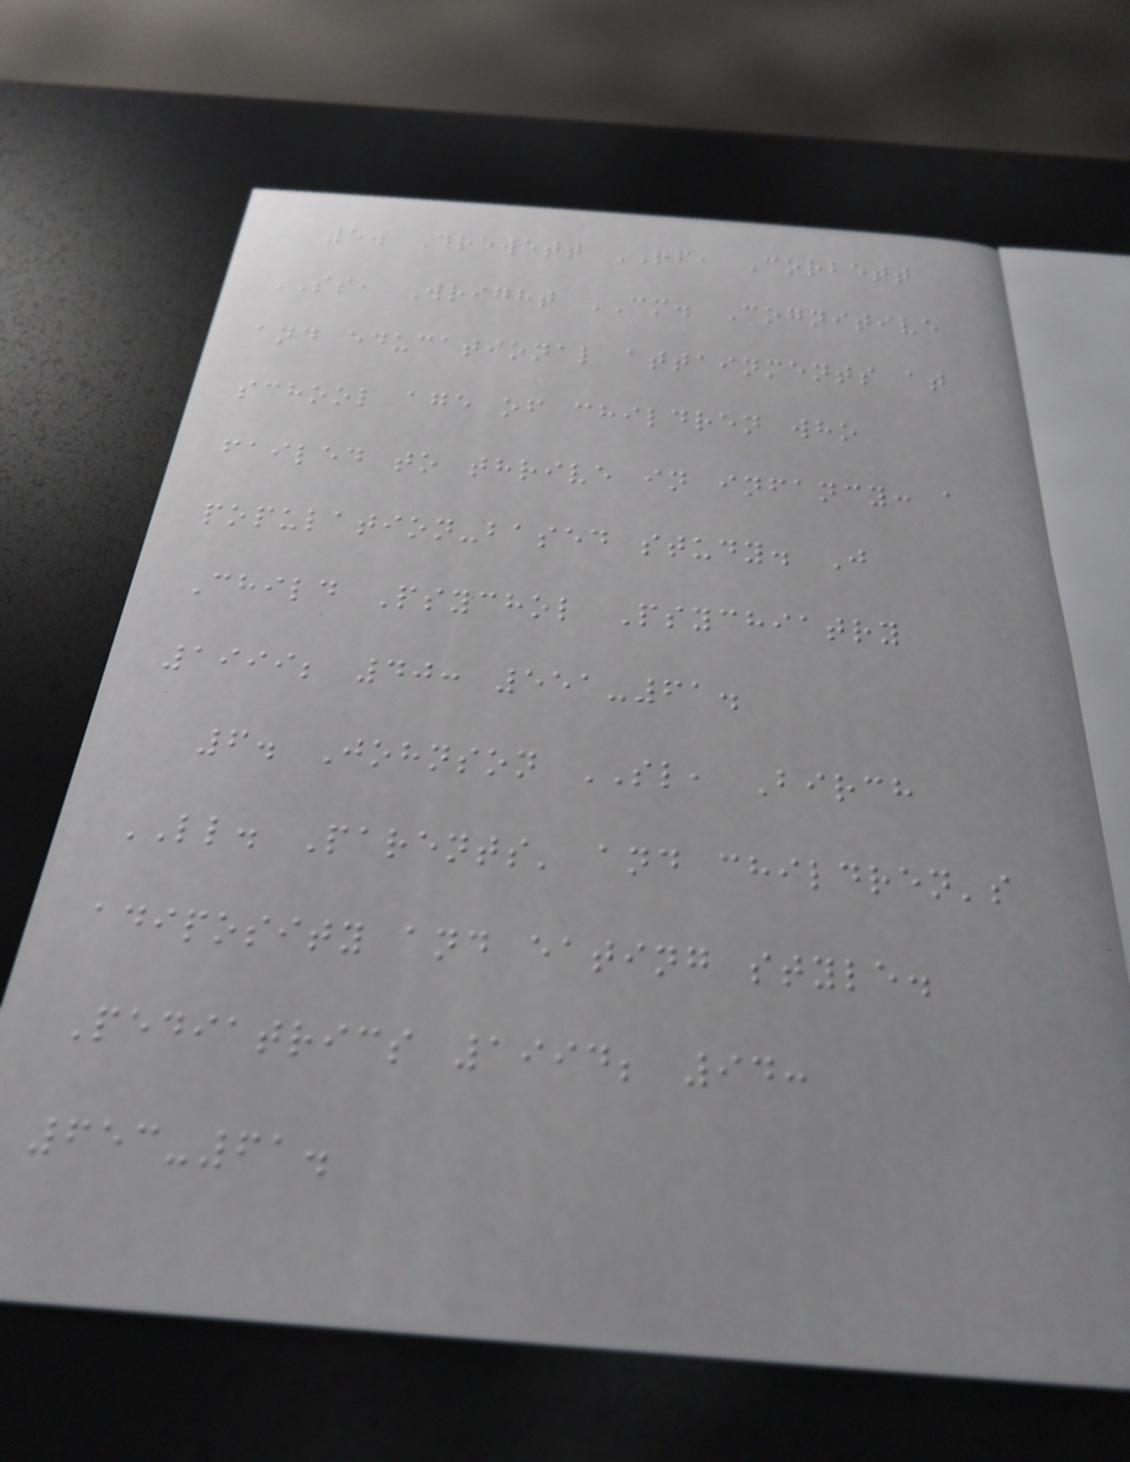5. Drewett RF, Corbett
SS, Wright CM. Cognitive
and educational attainments at
school age of children who
failed to thrive in infancy: a
population-based study. J
Child Psychol Psychiatry
1999; 40: 551-61.
6. Johnson SL, Birch
LL. Parents' and children's
adiposity and eating style.
Pediatrics 1994; 94:
653-61.
